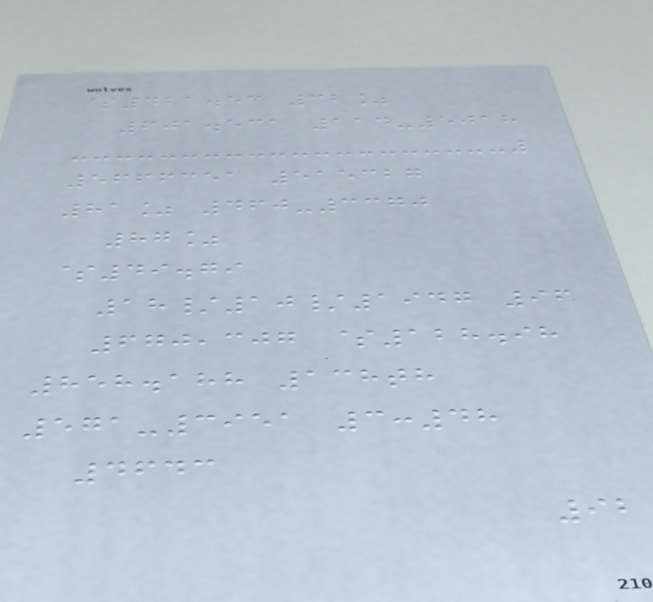$421.53 32%
601.531 114-5018
5666351 515327
81% 460-3370
87%
$49.79
18/10/1947 96
670,307 $128.98
858.188 138th
571-3951 3:48
4643
92
